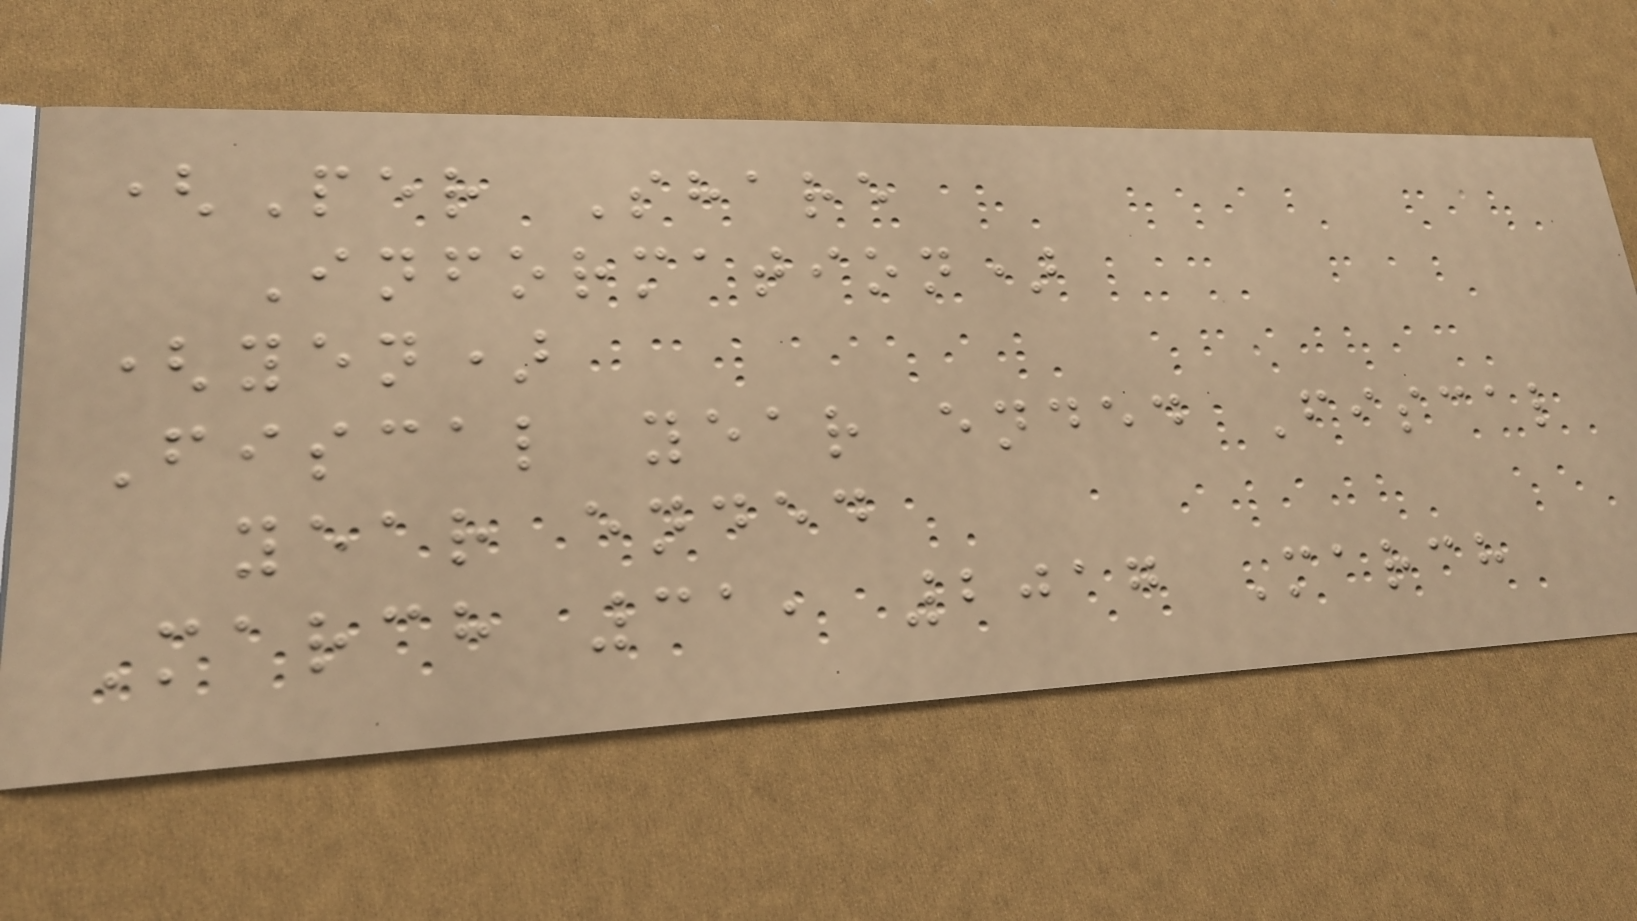(Per Share
Information)
(yen)
Fiscal year ended Fiscal
year ended
March 31, 2017 March
